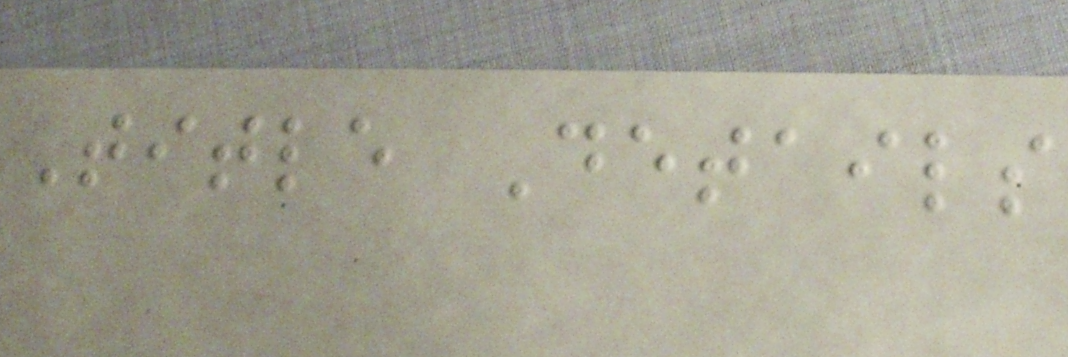Title Details
